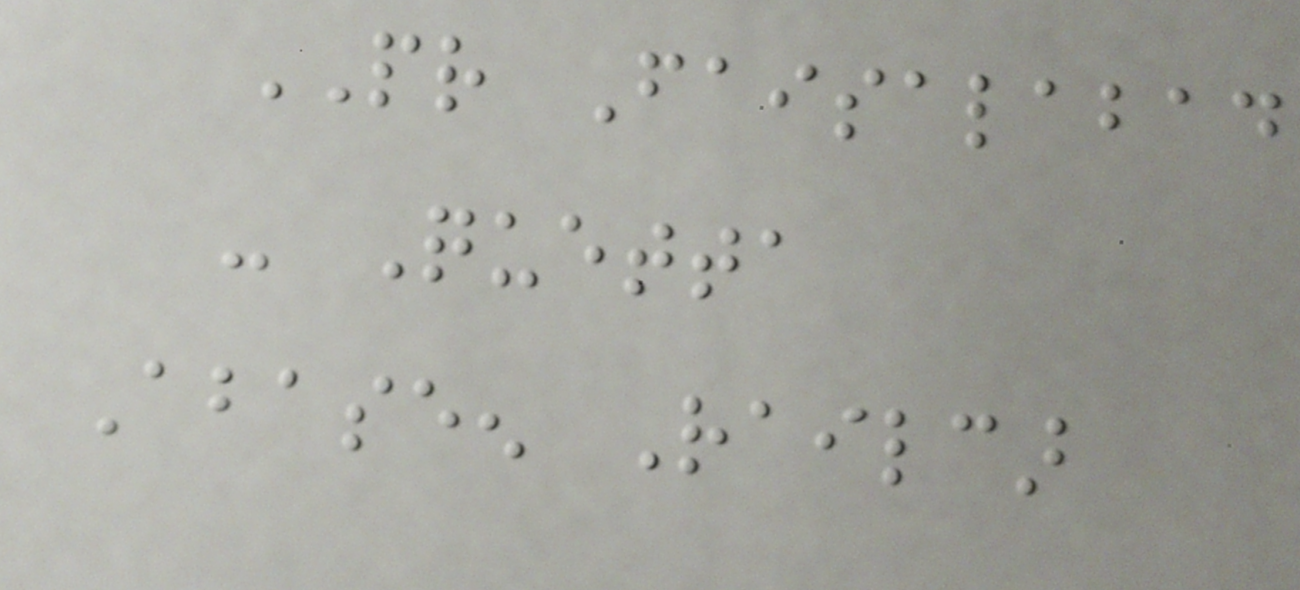PR Faisalabad
- Quetta
Abaseen Railcar
